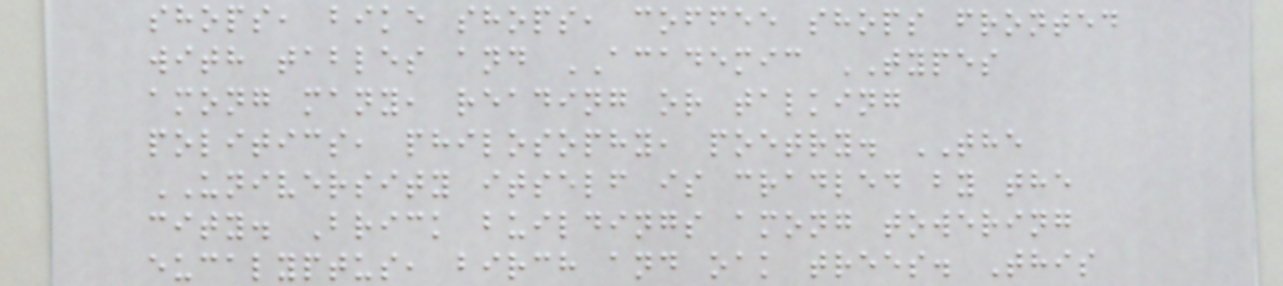shops, bike shops, coffee shops fronted
with tables and ACADEMIC TYPES
among many, reading or talking
politics, philosophy, poetry. THE
UNIVERSITY itself is cradled by the
city. Brick buildings among towering
eucalyptus, birch and oak trees. This
